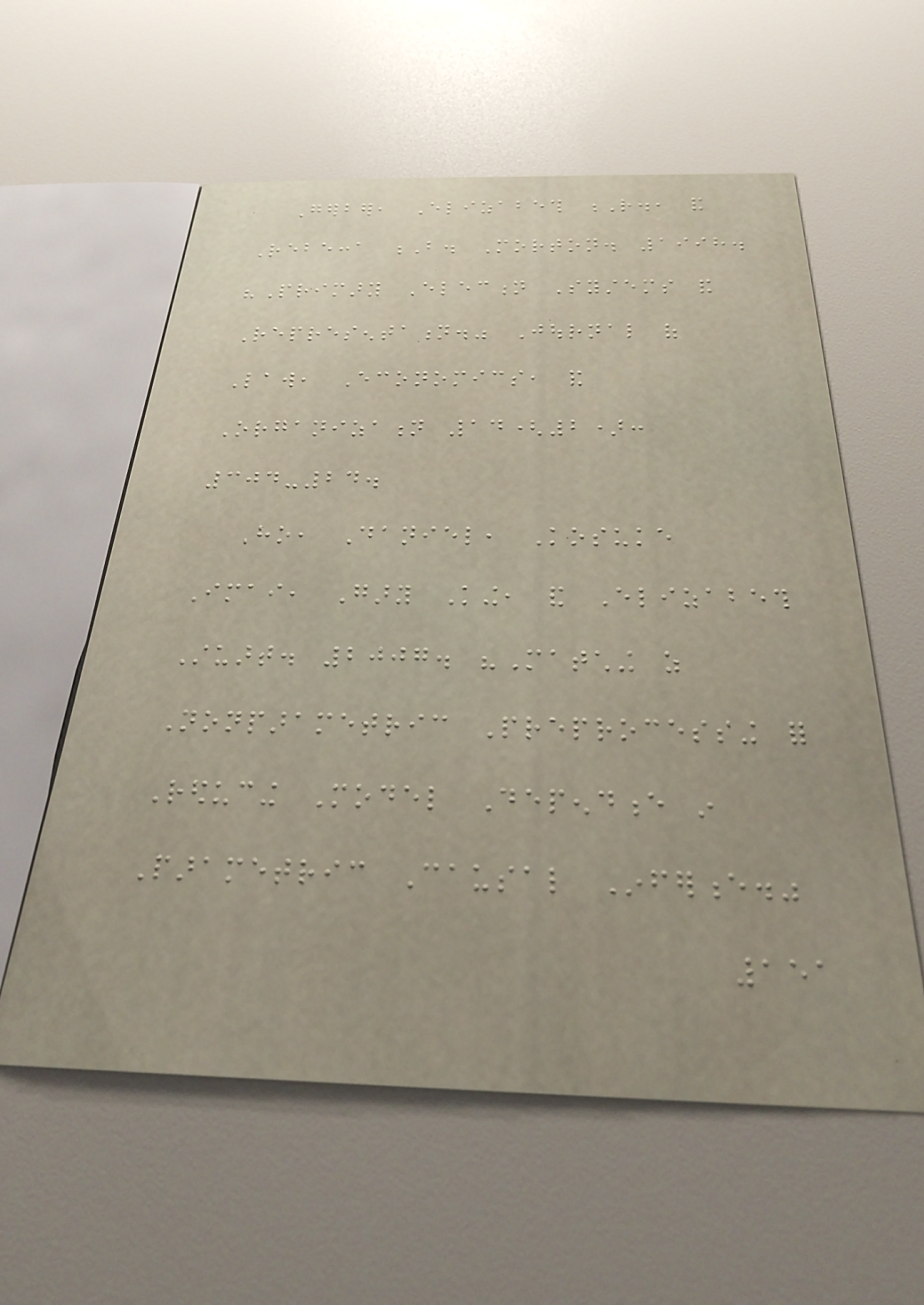Gerber, Elizabeth R., and
Rebecca B. Morton. 1998.
"Primary Election Systems and
Representation." Journal of
Law, Economics, and
Organization 14(2):
304-24.
Ho, Daniel, Kosuke
Imai, Gary King, and Elizabeth
Stuart. 2007. "Matching as
Nonparametric Preprocessing for
Reducing Model Dependence in
Parametric Causal Inference."
151
